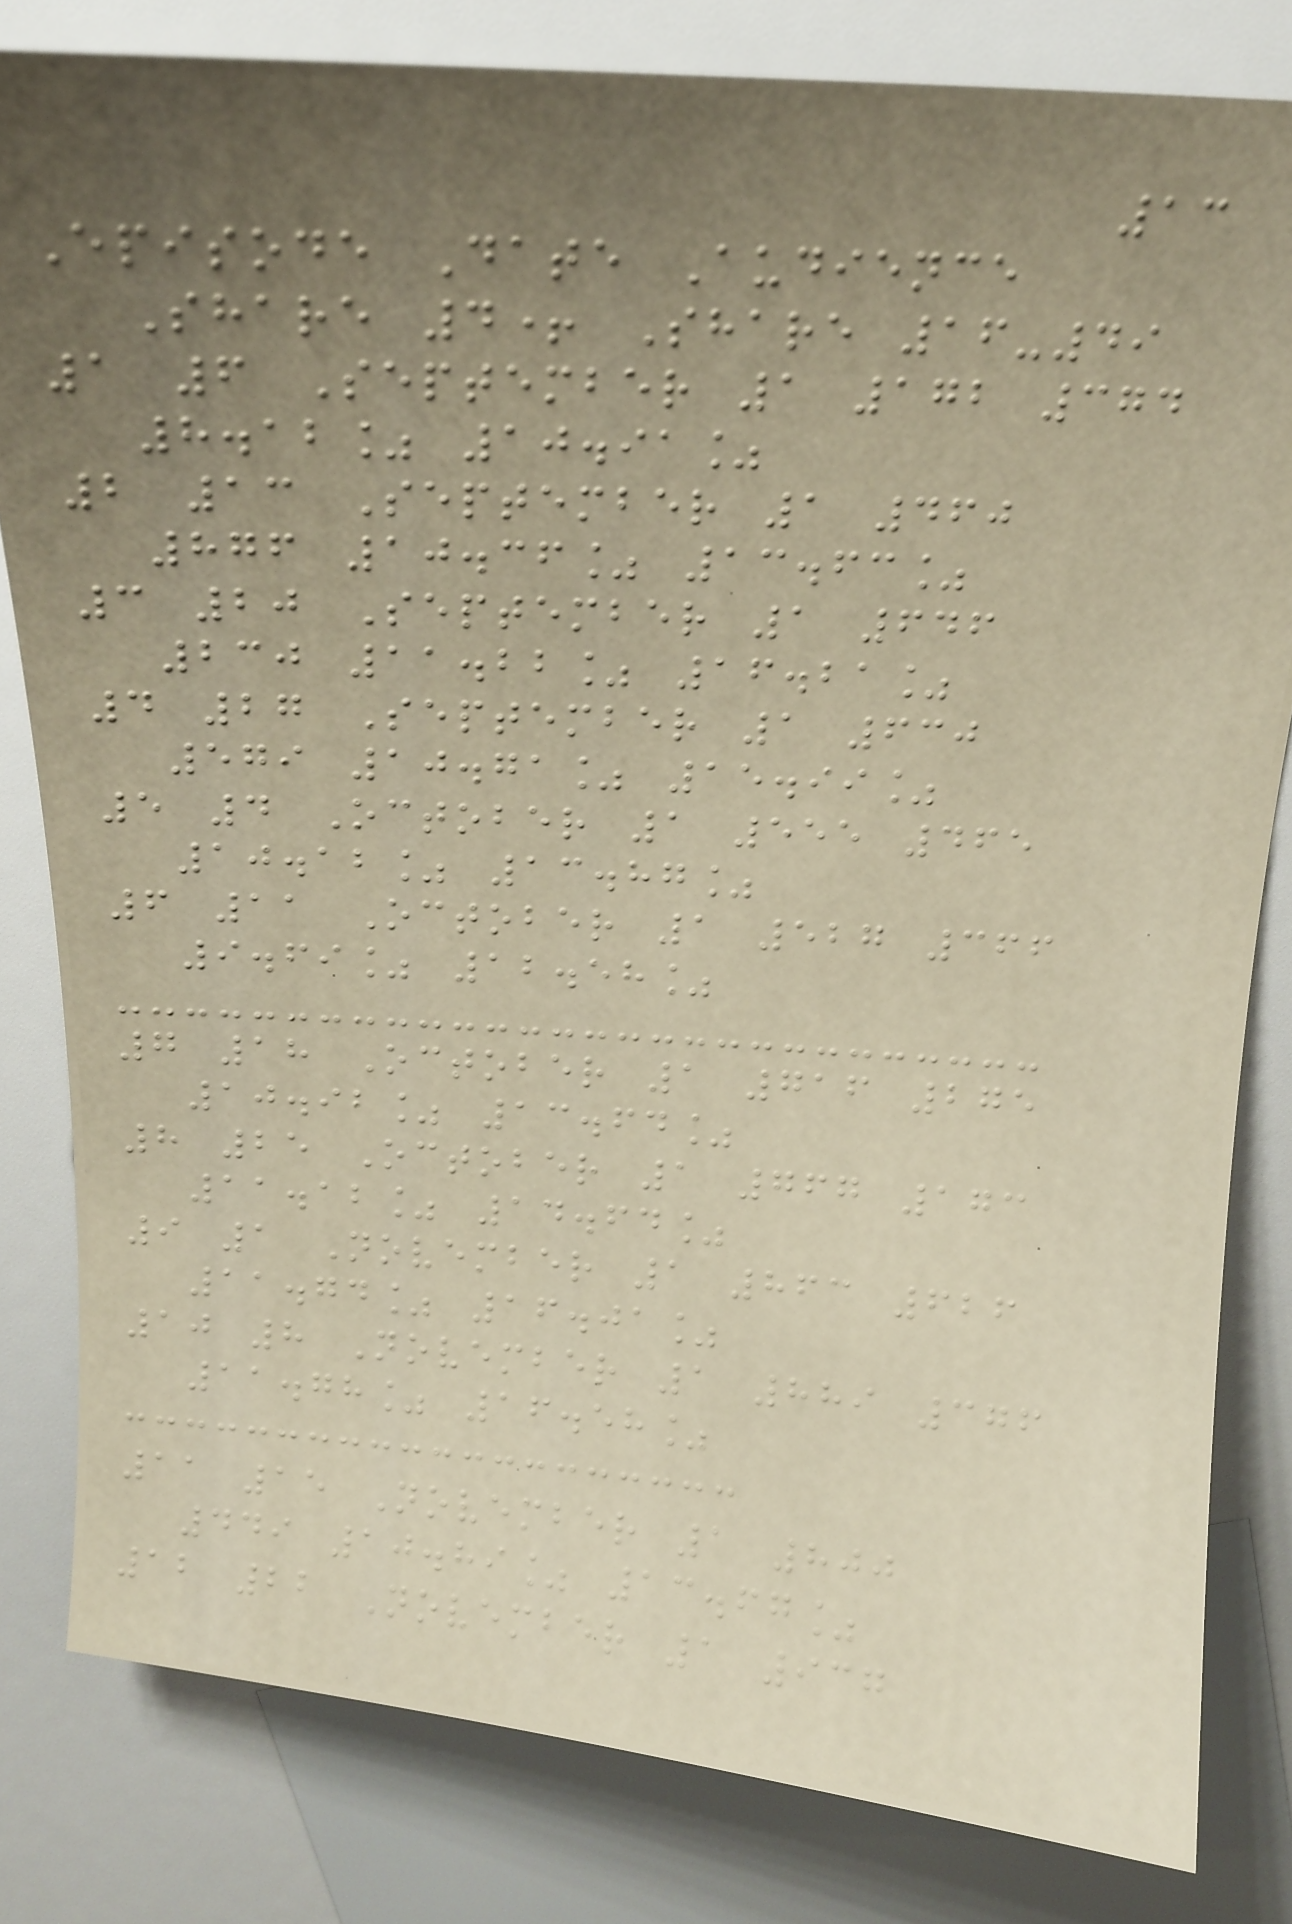13
Episode Date Audience
Share 4+ Share 16-49
1 6 September 1 172 374
8.12% 10.91%
2 13 September 1 460
876 10.36% 13.63%
3 20 September 1 646
230 11.22% 16.21%
4 27 September 1 630
579 10.71% 15.99%
5 4 October 1 555 465
10.12% 13.87%
6 11 October 1 527 366
9.69% 12.58%
7 18 October 1 716 275
10.92% 13.64%
8 25 October 1 767 173
11.12% 14.64%
9 1 November 1 863 626
11.74% 16.01%
10 8 November 1 889 376
11.78% 16.58%
11 15 November 1 800
449 10.89% 13.67%
12 22 November 1 937
